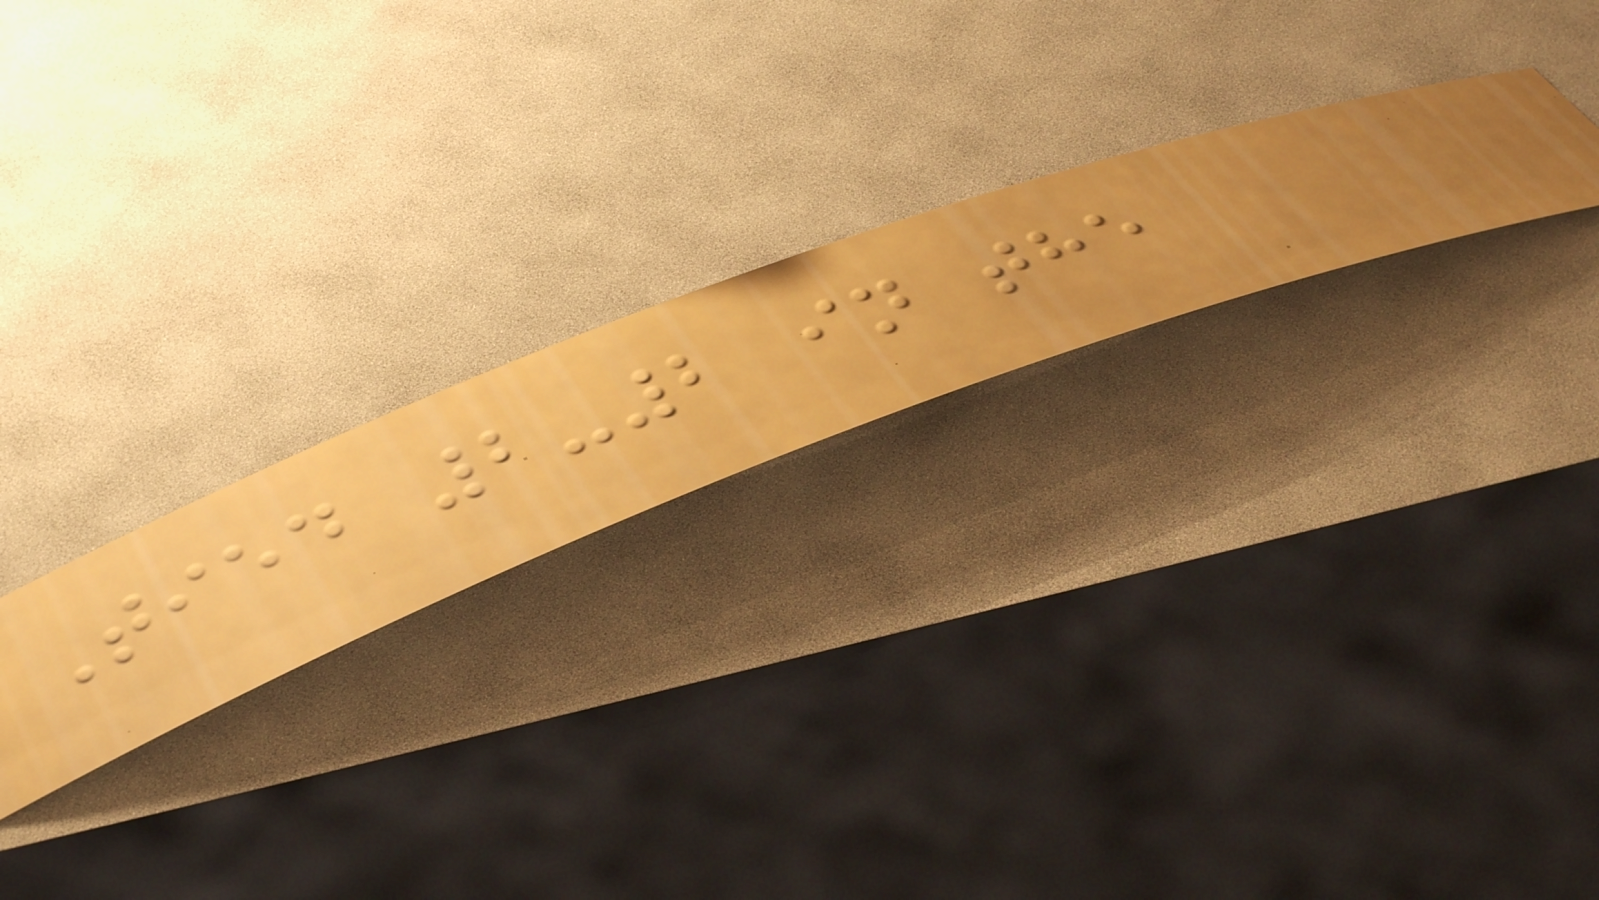Tied 2-2 in the
